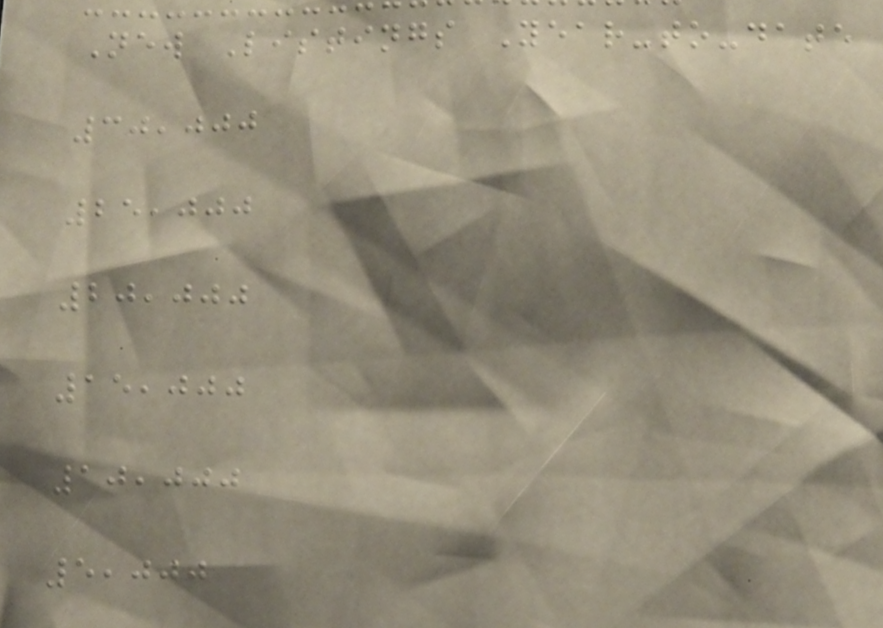New Listings Year-to-date
30,000
25,000
20,000
15,000
10,000
5,000
